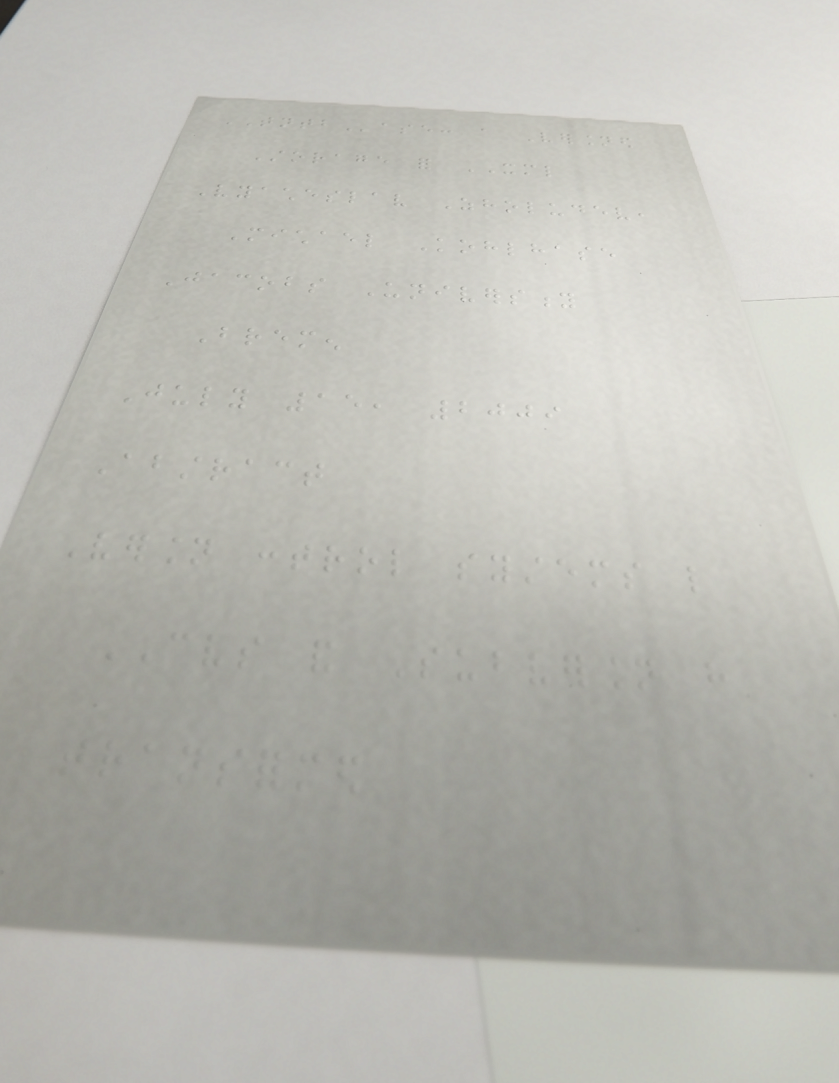TNTBase: a Versioned
Storage for XML
Vyacheslav Zholudev,
Michael Kohlhase
Jacobs University
Bremen
July 15, 2009
Abstract
Version control systems like
CVS and Subversion have
transformed
